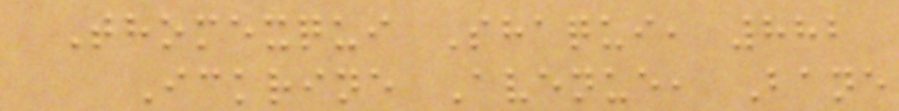Thomexqui Shaqui, 882
Ickrine Avenue, Bane
